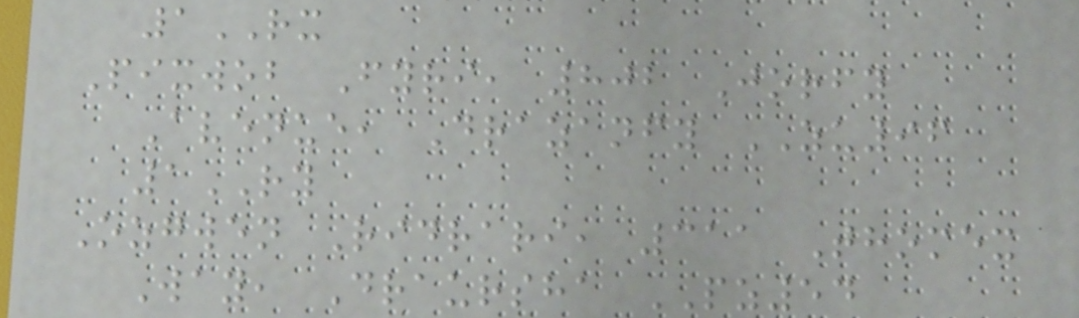1RX
Pixwob Fyri, 802 Jorfy
Avenue, Drazanfy ZU96
1RY
Ozgwen Ridrari, 311 Thomex
Way, Draursha PZ54
